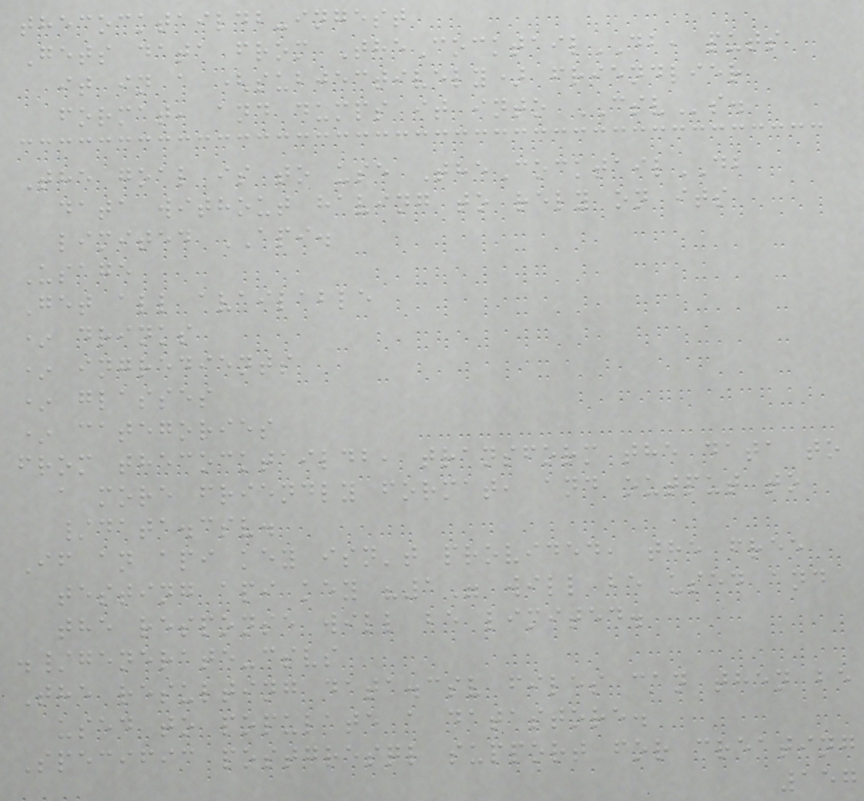thecocktaildb-ingest
Gets data from TheCocktailDB, puts
it in a (subjectively) friendlier
format, and dumps it into CSVs.
The goal is to use TheCocktailDB
data without having to rely on its
limited API.
Usage
Get all available
* drinks
* ingredients
* glasses
* categories
from thecocktaildb, transform the data to
a more friendly format, and output to
/data.csv.
If an api key isn't provided, the free
testing api key "1" will be used and
the response will be limited.
./generate-csvs
The resulting data.csv files can then be
used to populate a datastore.
Specific postgresql support for creating
157
